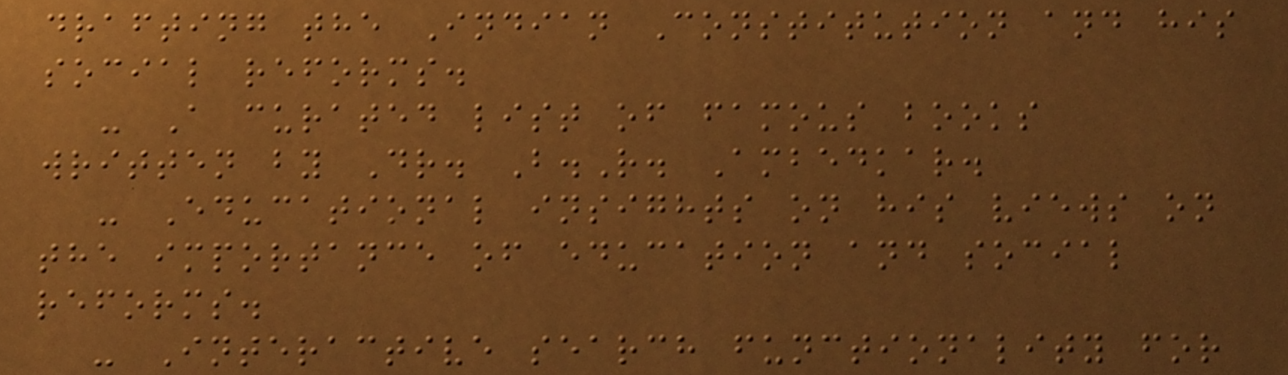drafting the Indian Constitution and his
social reforms.
- A curated list of famous books
written by Dr. B.R. Ambedkar.
- Educational insights on his views on
the importance of education and social
reforms.
- Interactive search functionality for
